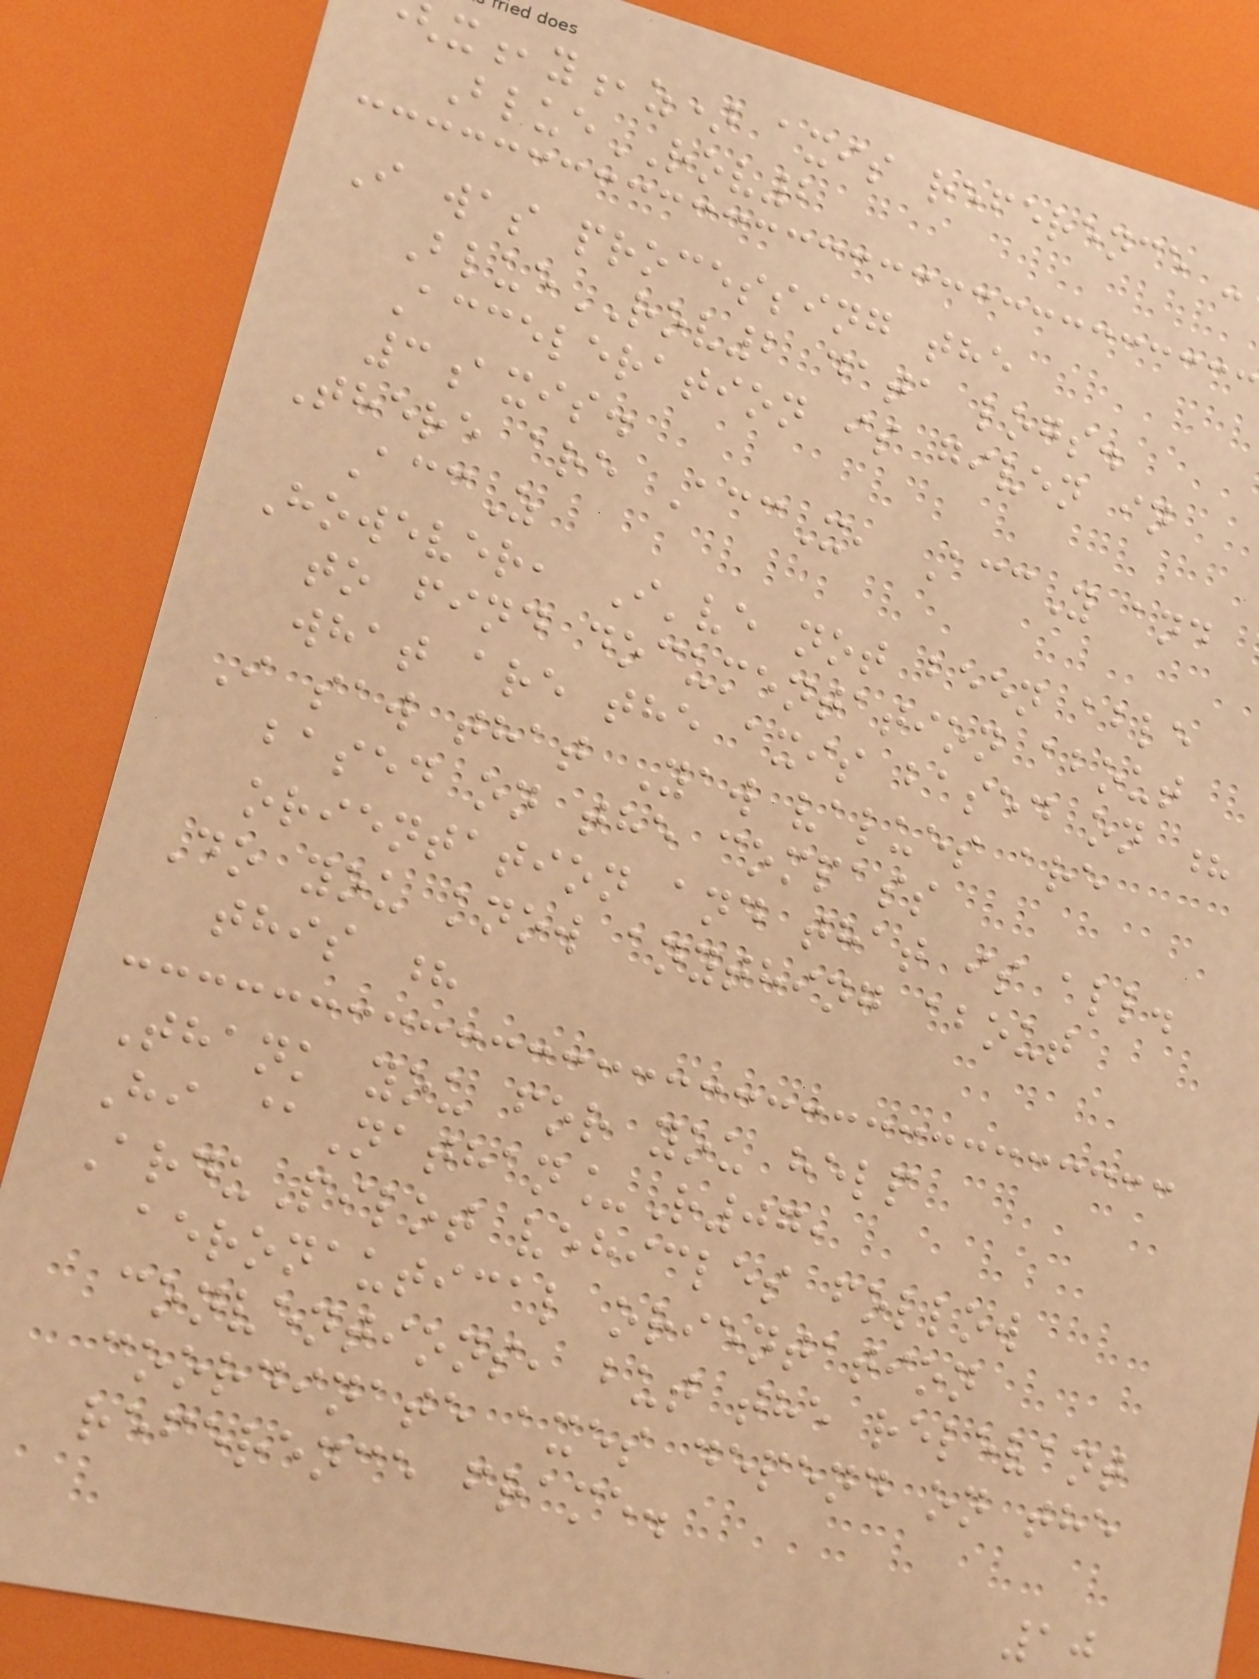x,y,z) axis reference -
BlueROV2
I was processing the
BlueROV2 data logs.
Acceleration is given in
3axis.
There are AccX, AccY and
AccZ
However, I've not been able
to find documentation about
what are the axis based on ?
I saw that Yaw values are
based on the compass
orientation and that is all.
Do you know anything about
this ?
Thank you for you help
Hi @Nathan_R07,
ArduPilot vehicles follow
aeronautical orientation
conventions, but the relevant
coordinate axes depend on the
reference frame.
10
